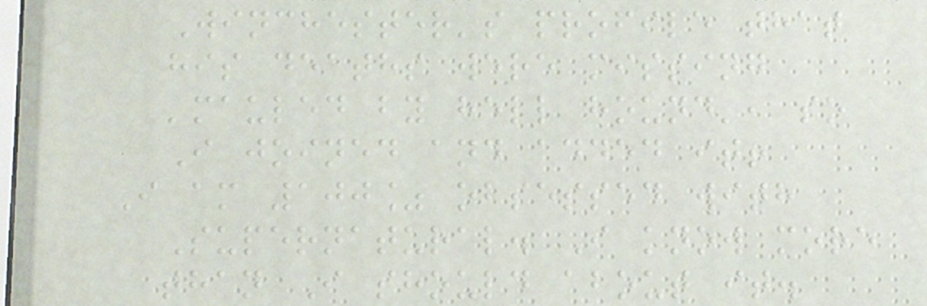Winchester's profile that
his deaths were missing
'mauled by hell hound', so
I joined and added it!
I am 100% obsessed with
Supernatural. I know more
than I should about it.
